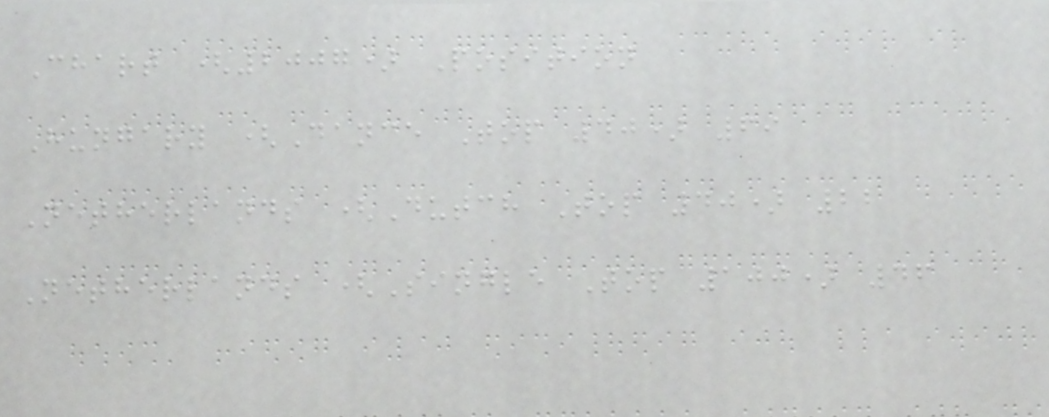Chart (2007) Position
Hungary (Dance Top 40) 69
Netherlands (Dutch Top 40) 22
Netherlands (Single Top 100) 46
